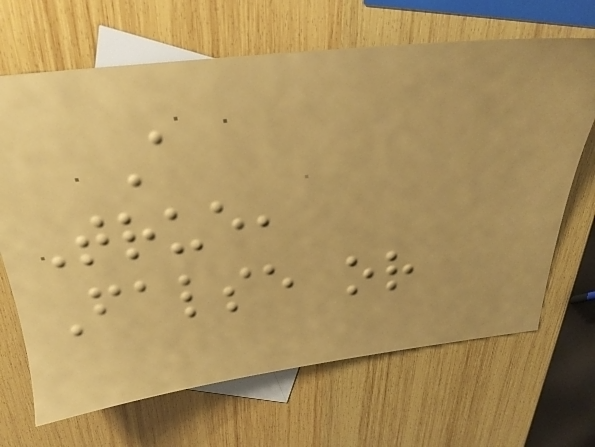A
True,
False or
